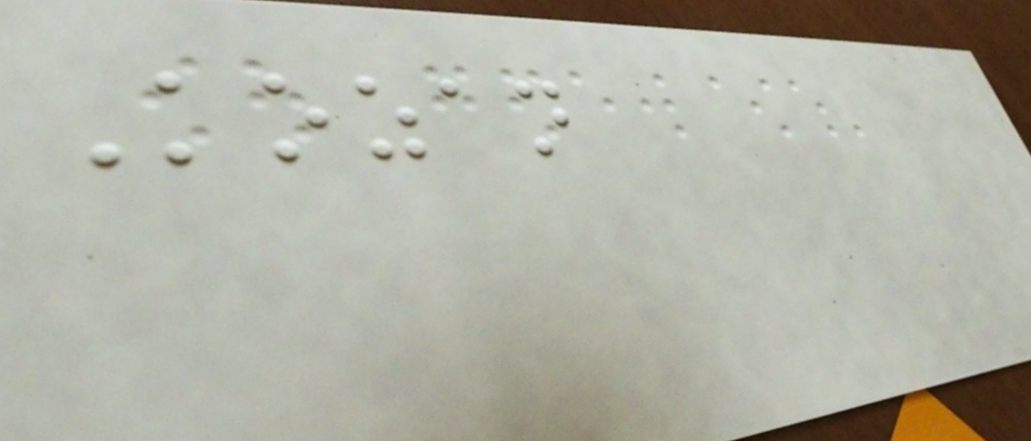Kozan
